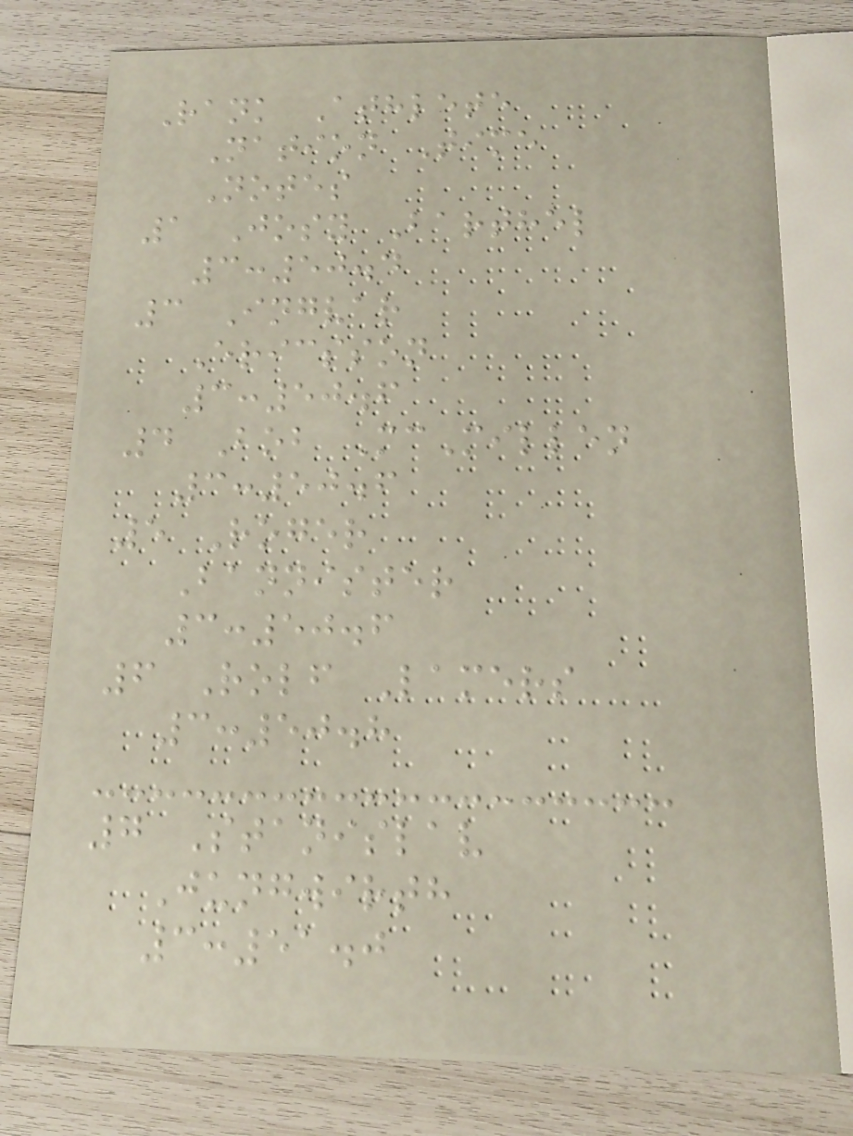Rank Athlete
Nation Time
Notes
1 Josy Barthel
3:50.4
3 Ingvar
Ericsson
3:50.6
4 Bob McMillen
3:50.6
5 Roger
Bannister
3:50.6
6 Rolf Lamers
3:50.8
7 Stanislav
Jungwirth
3:51.0
